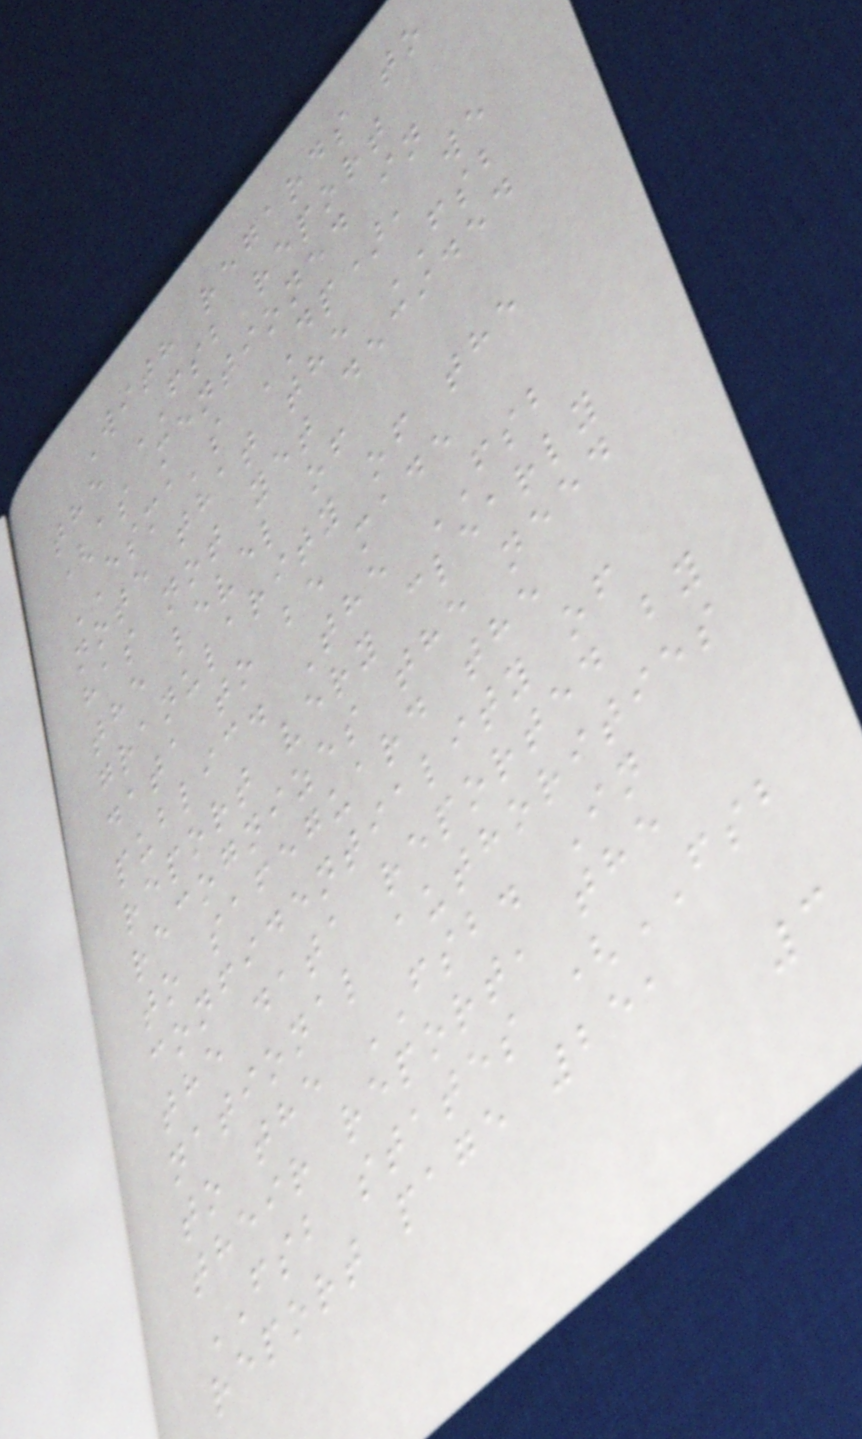With regards to
the FSB report
(as mentioned in
ESMA's DP), we
note that the FSB
has not yet decided
the level of
granularity of the
data to be made
public. The FSB
report very clearly
recognizes the need
to safeguard the
confidentiality of
the data reported by
national authorities
to the FSB. In
their report, the
FSB states (FSB
report page 25,
3
